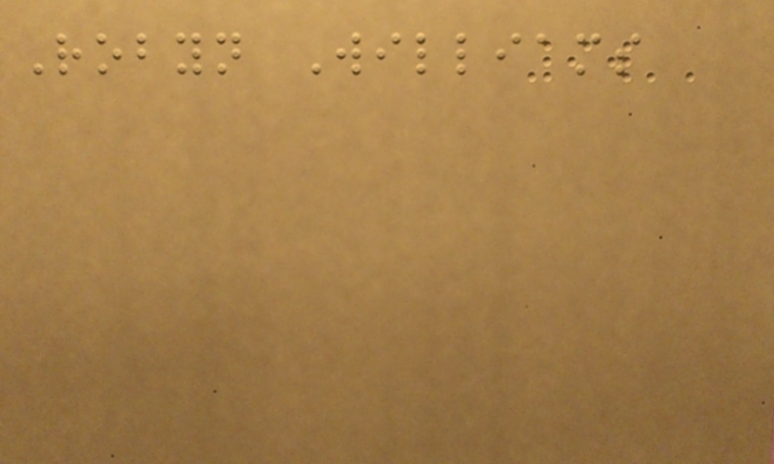Robyn Williams
